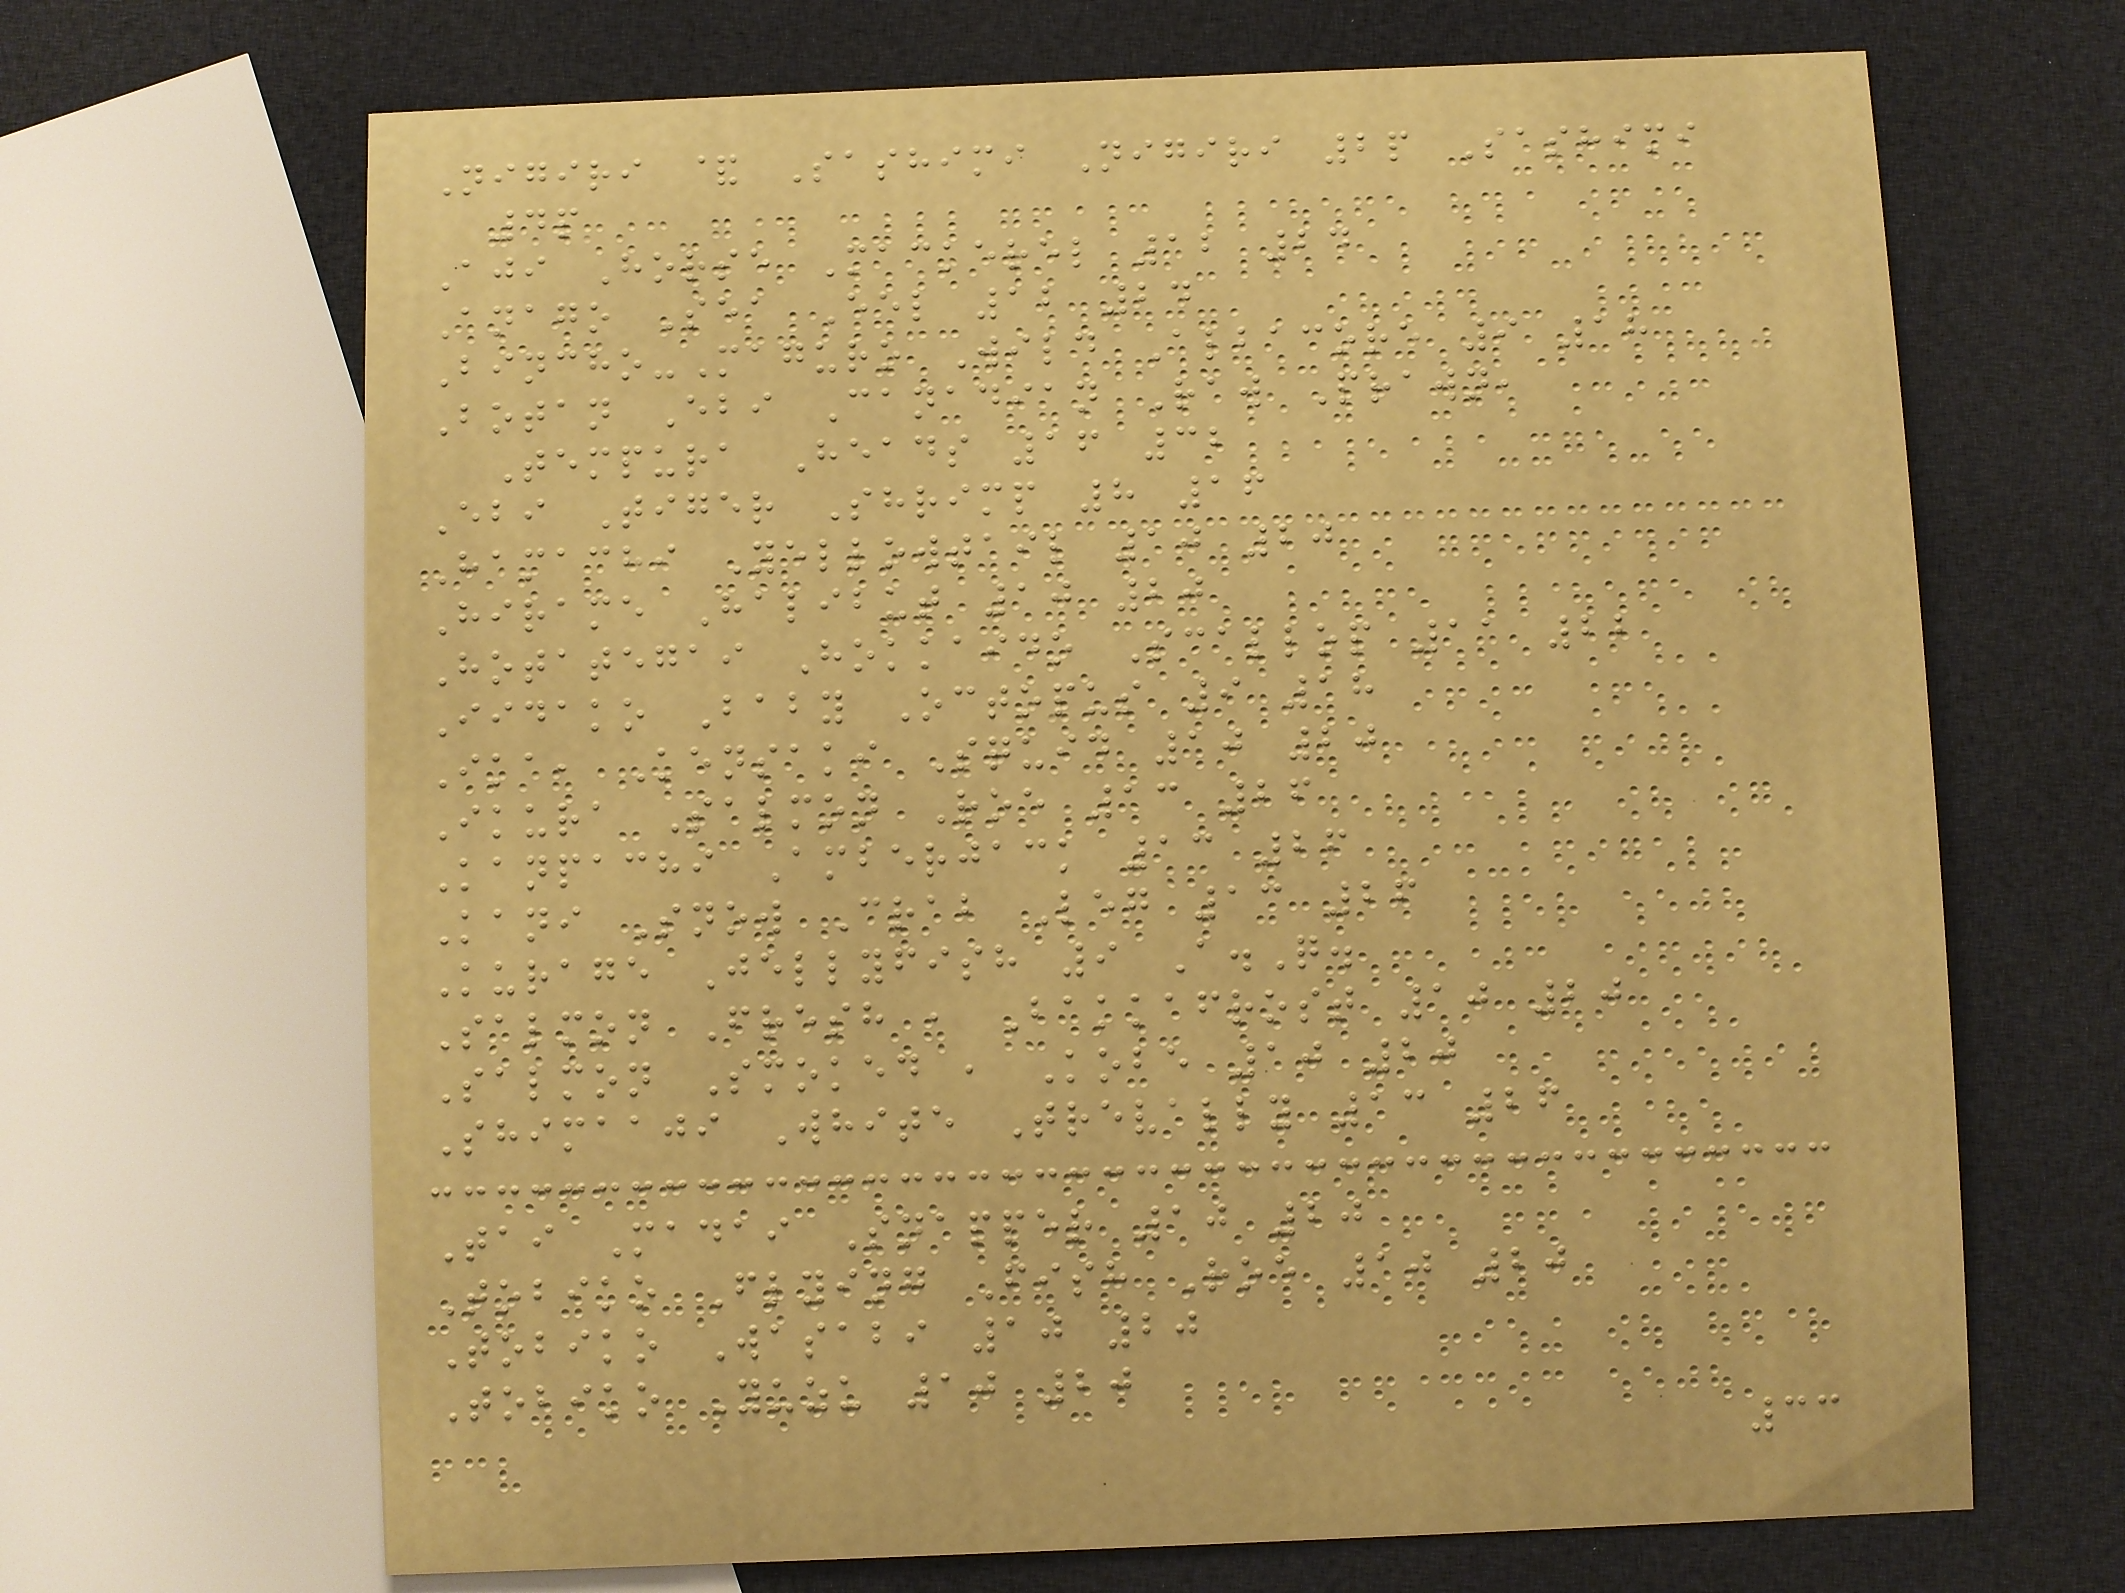Nigiri & Sashimi Nigiri 2p Sashimi
4p
Aji Horse Mackerel 12 24
Anago Sea Eel 12 24
Bincho-Maguro Wild Albacore 9 18
Botan Ebi Canadian Raw Prawn,
Tempura Heads 16 32
Ebi Tiger Shrimp 8 16
Hamachi Yellowtail 10 20
Hirame Halibut 10 20
Hotategai Hokkaido Scallop 11 22
Iidako Baby Octopus 9 18
Ika, Kensaki Squid 10 20
Ikura Salmon Roe 13 26
Kanpachi Amberjack 13 26
Kani Snow Crab Leg 13 26
Kurage Jellyfish 9 A.Q.
Salmon Fresh , Bakkafrost 10 20
Salmon Smoked , Kobe 10 20
Shimaaji White Trevally 13 26
Tai Madai Snapper 10 20
Tobiko Flying Fish Roe 10 20
Tobiko Wasabi 10 20
Tobiko Yuzu 10 20
33
